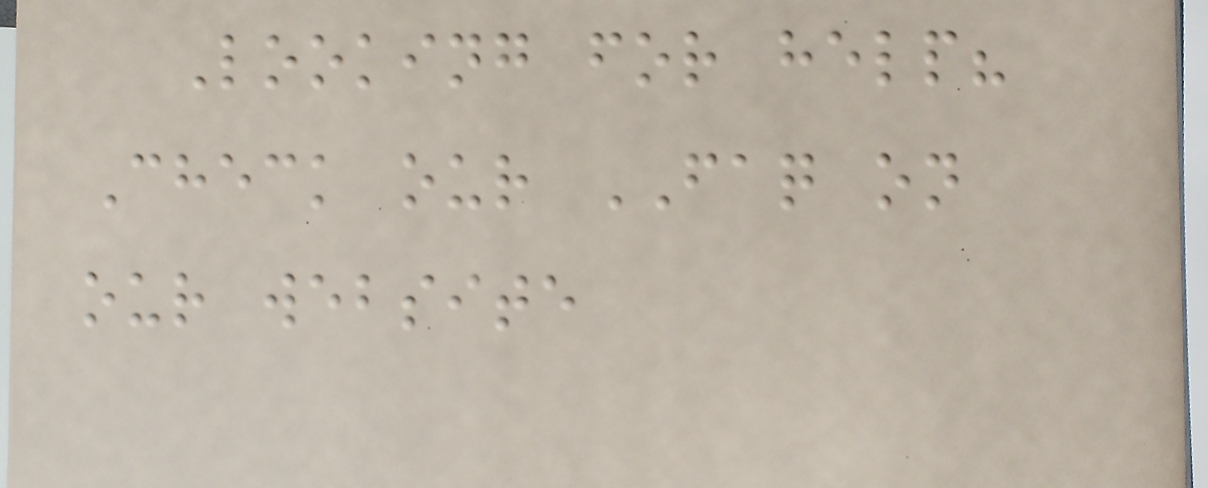Looking for help?
Check our FAQ on
our website
